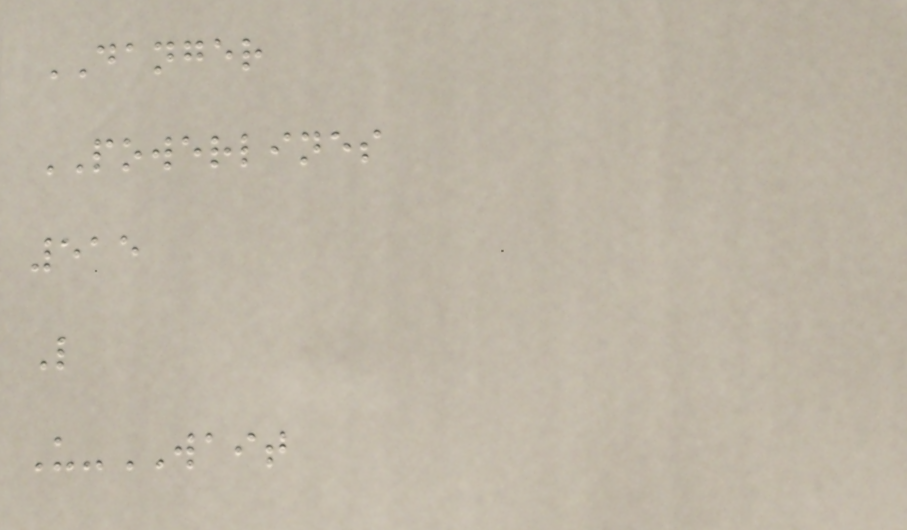DANGER
POWERLINES
515
L
U-WAIT
